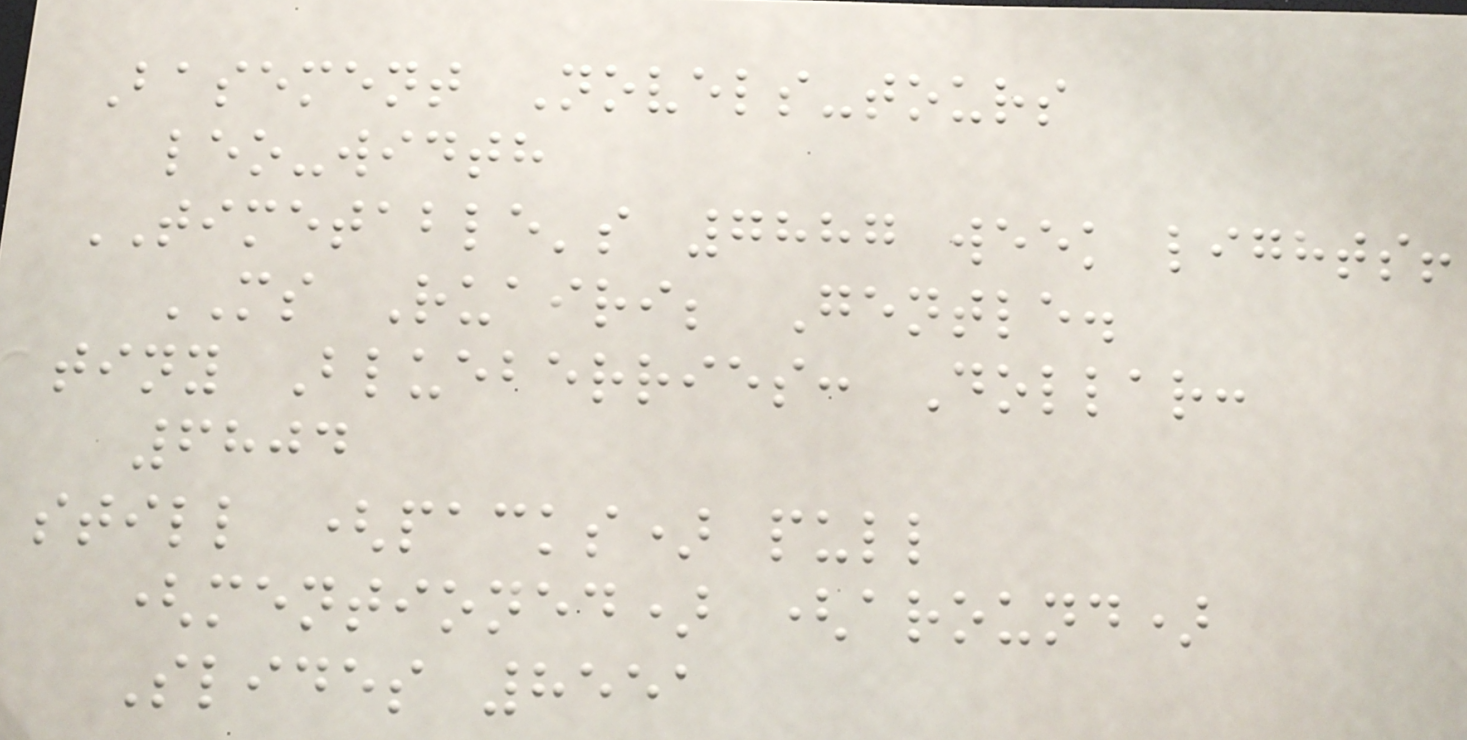Basement Novels-tours
leo-width
TIMETABLE's 7887 week lights!
MS Ruairi; Gentle.
tiny Blueberries: Dollar:
6804
still (packs) pull
(mentioned) (around)
Slides 8551
